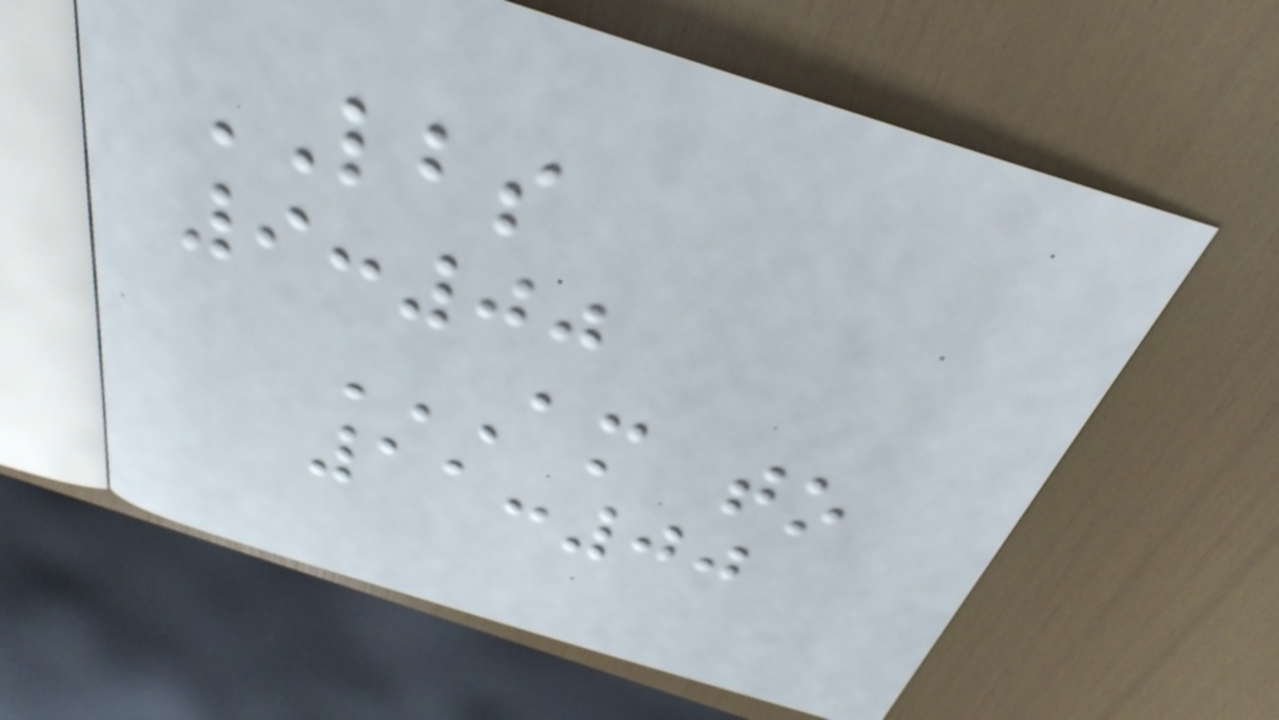LBS
9:00
AM TO
11:00
